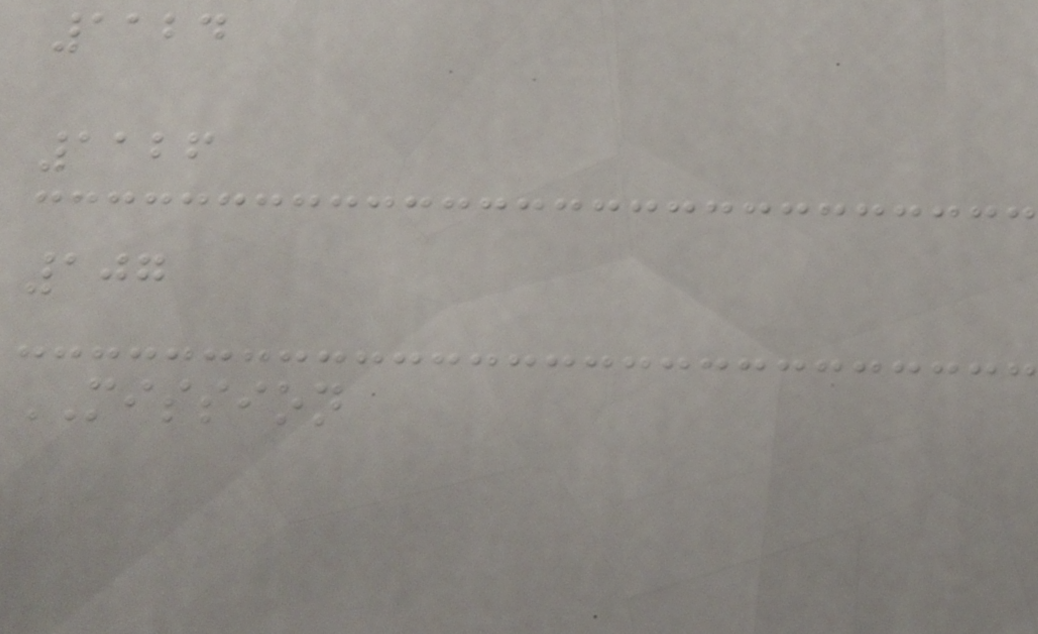1124
1126
107
MISSION
